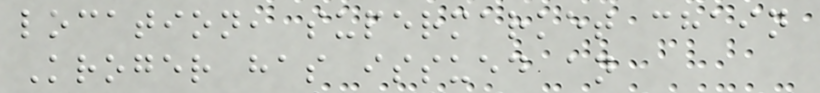location, supermarket chain
Kroger has issued an
